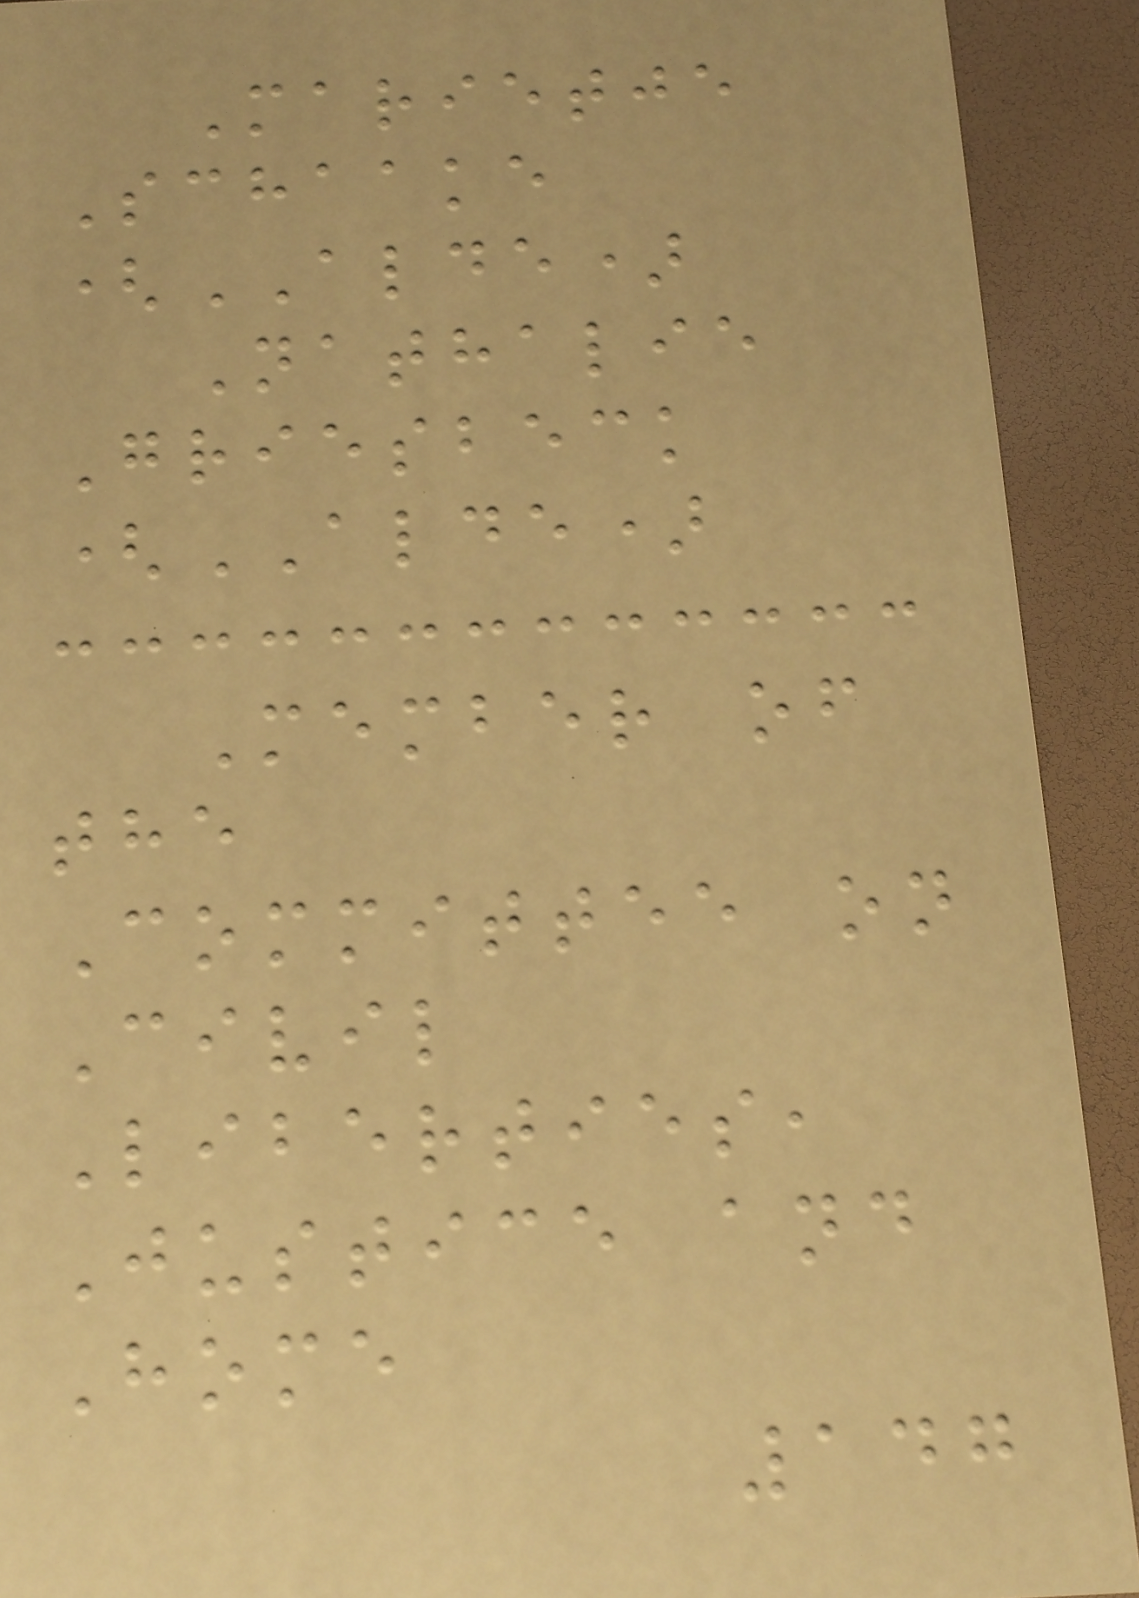Marietje
Schaake
(ALDE)
Nathalie
Griesbeck
(ALDE)
Member of
the
Committee on
Civil
Liberties,
Justice and
Home
147
